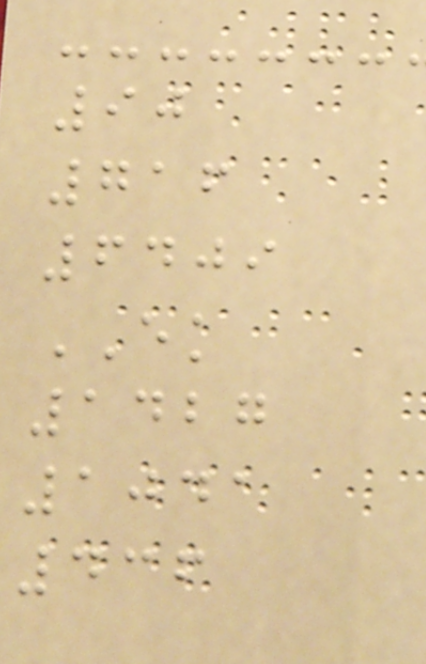90
716
6409
EK
1427
1041
436
